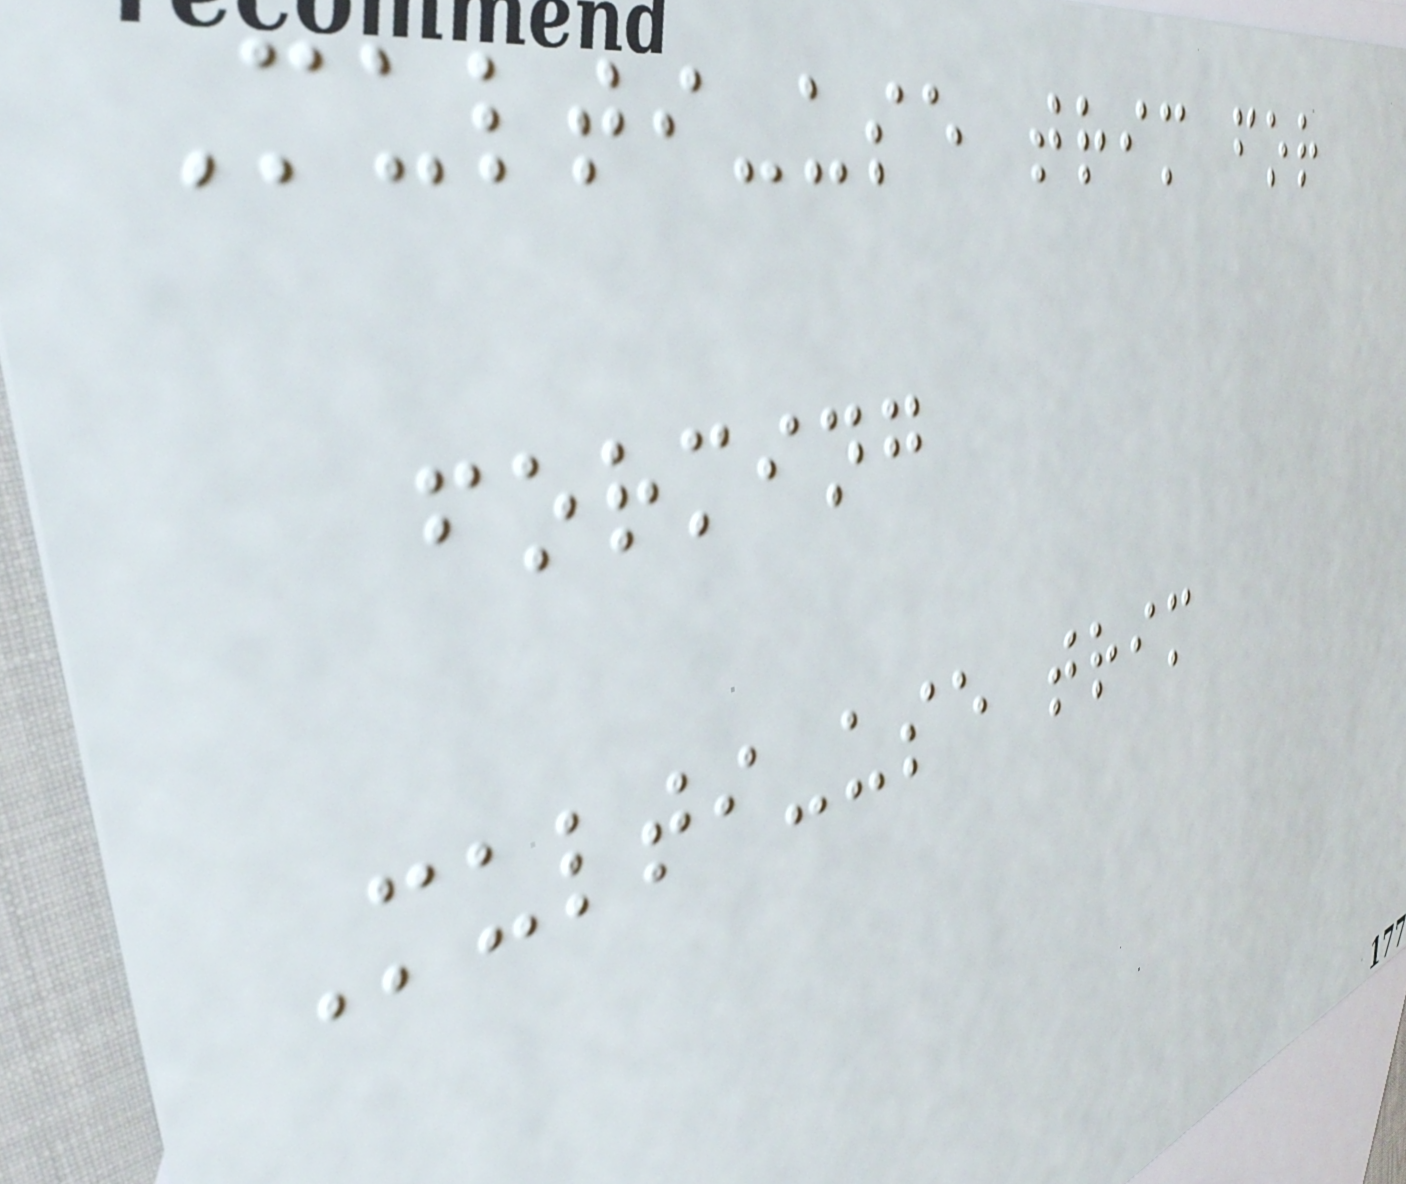Multi-use trim for
forming
Multi-use trim
